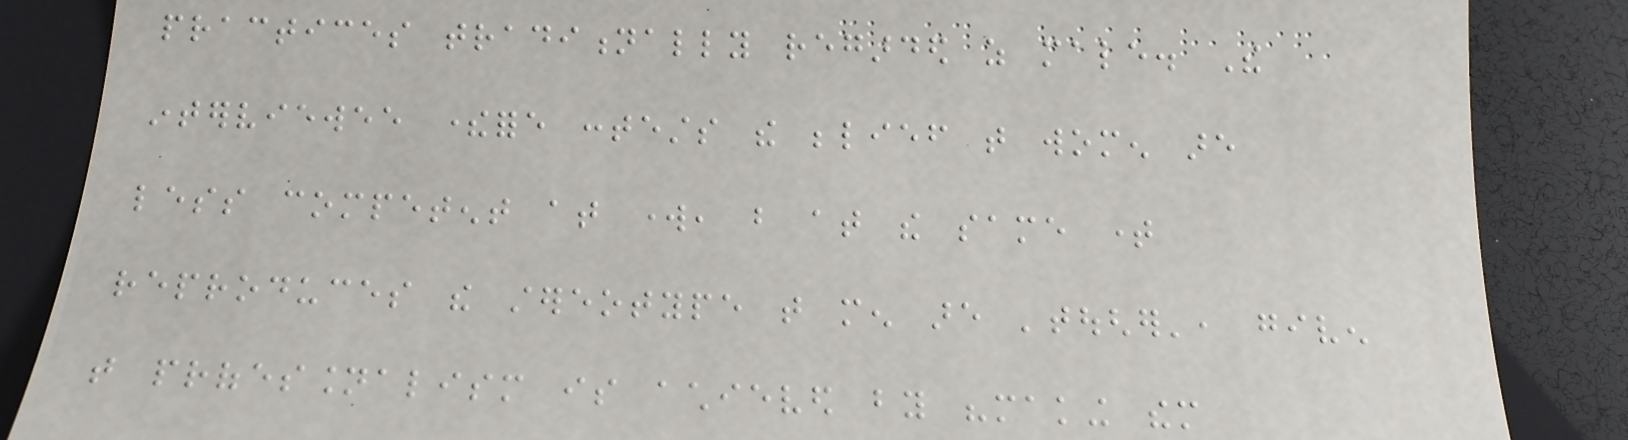practices traditionally regarded as male. The
interviewee therefore contests the belief that women are
less competent at work, but at the same time
reproduces the stereotype that men are 'tougher', given
that professionalism is achieved by "making them
